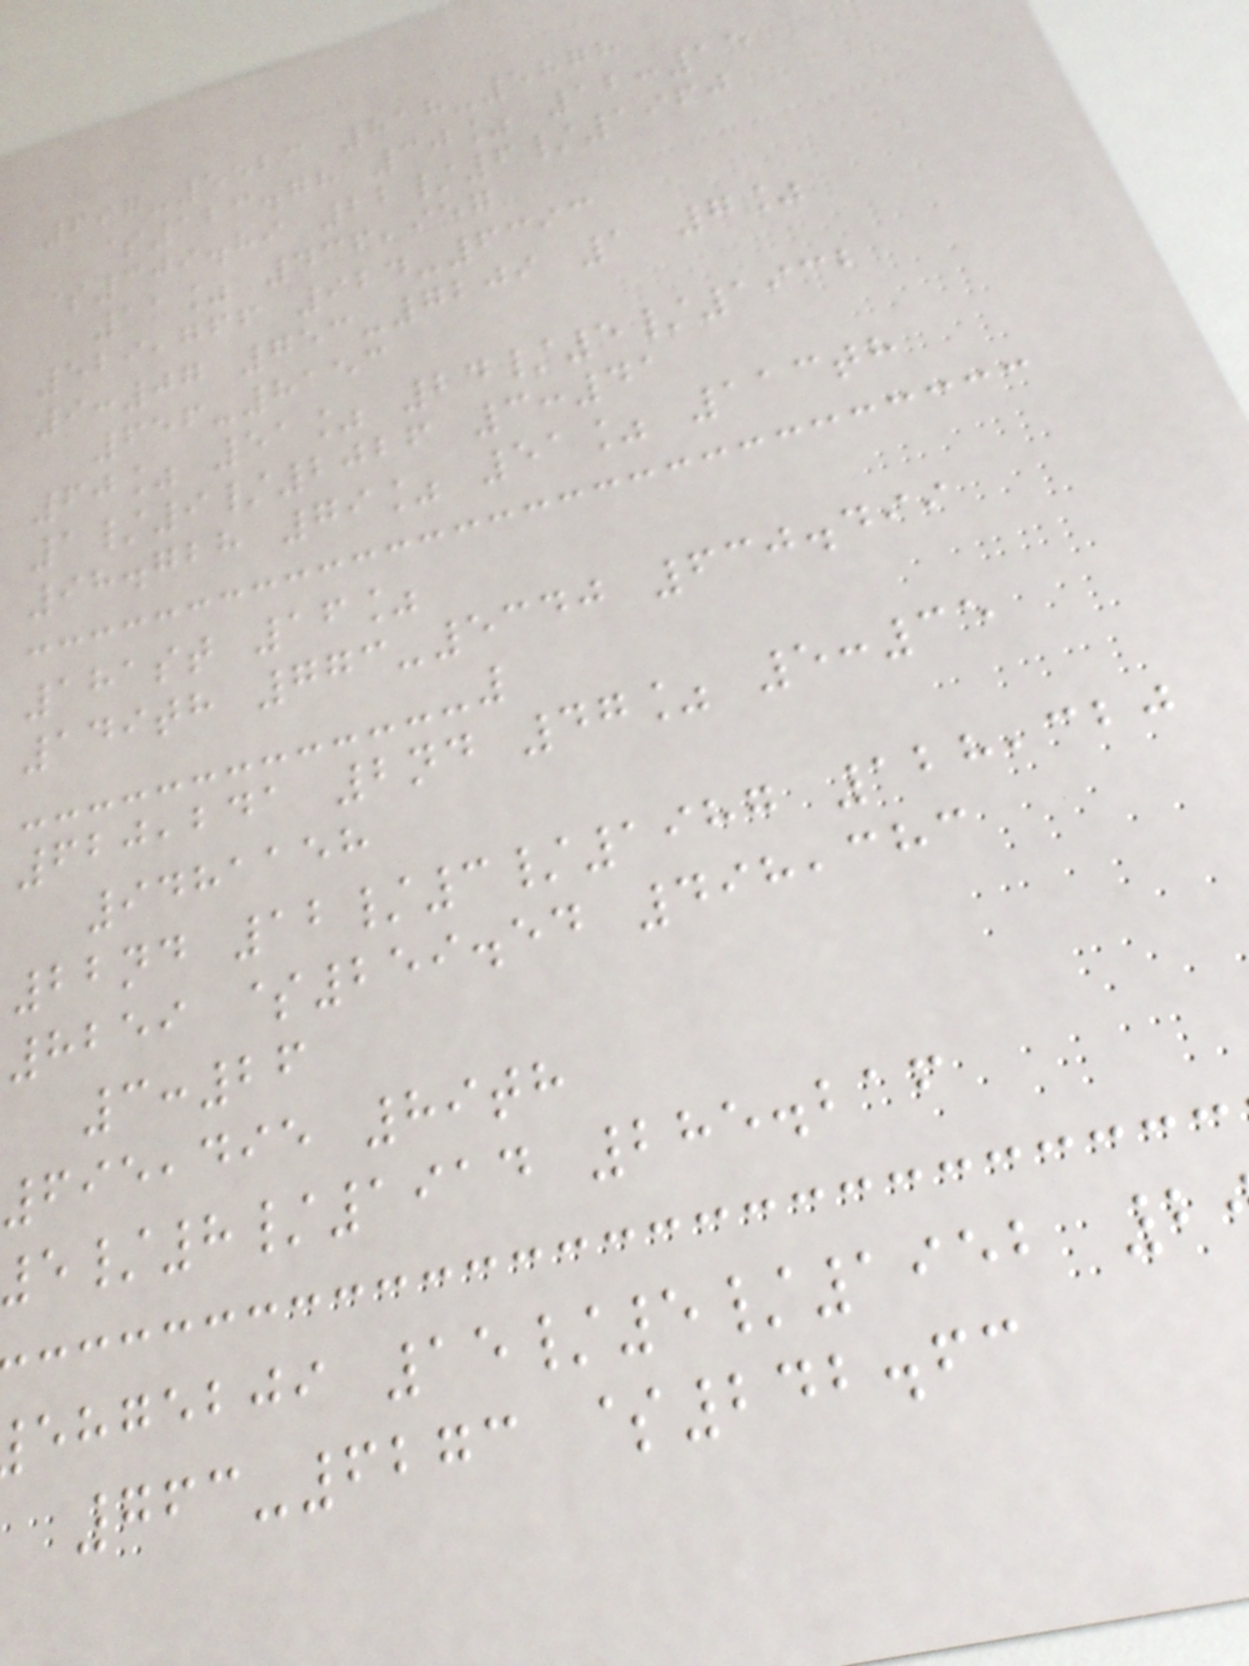697-5523 818-5878
$123.78 30% 12:15
$309.89 22/6/1960
11% 436,957
529,766 924-6393
9:07 753-7209 1 7%
656-8153
60% 51% 24/5/1932
1/9/2026 3:41
98.728 79% 51% 113th
181st 16%
149th 773-5340 630.499
620,241 2nd 47% 5:35
9481158
22nd 12/3/1987 128,320
8259 $259.54 498,383
3:26
695,495 89th
/8/1914 285.216
ehgebji 15/5/1952 2
763-6273 $242.63
